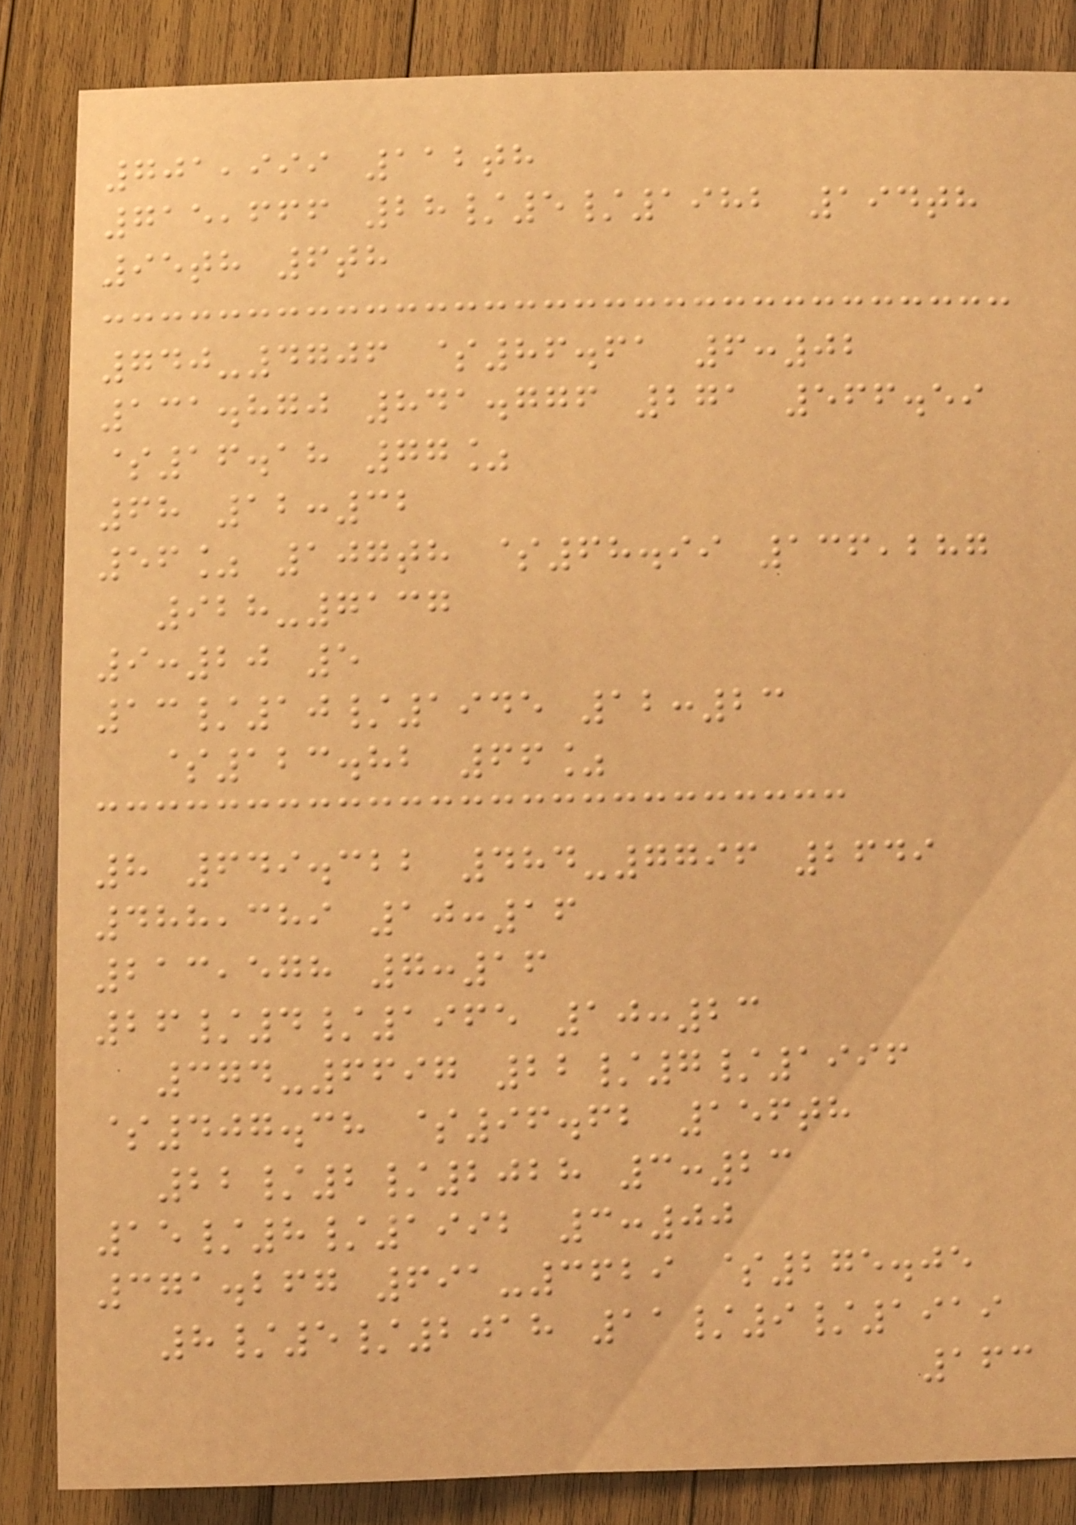701,999 112th
715,666 28/5/1982 194th
95th 6th
740-4706 $86.61 6:02
131.870 841.776 271 566.59
$16.18 77%
68 12:32
56% 107th $68.99 136,287
928-7137
9:20 5
13/10/1945 12:23
$123.82 66%
8 649.322 484-7796 2649
488,389 10:16
213,578 7:16
26/4/1965 10:23
374-6697 22/7/1996
$407.38 $96.62 156th
22/2/2028 3:23
15/8/1992 3:00
371.267 691-3629 $275.05
8/5/2018 11/9/1919
163
